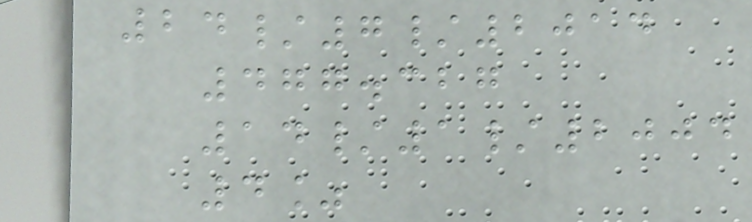24/7/2014
477.327
14/1/2004
4%
